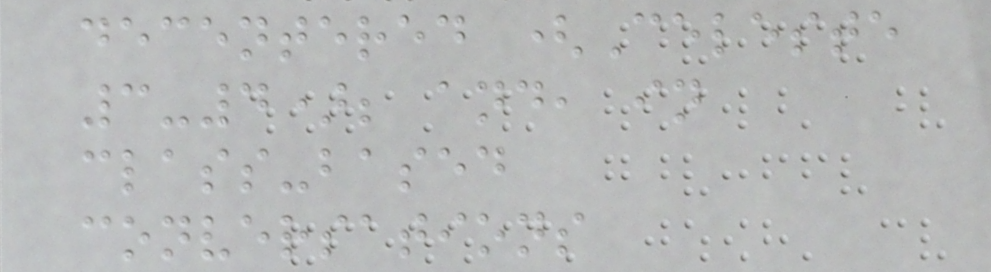decentered (Celeste
3-4); and, in
class-based
conversations
